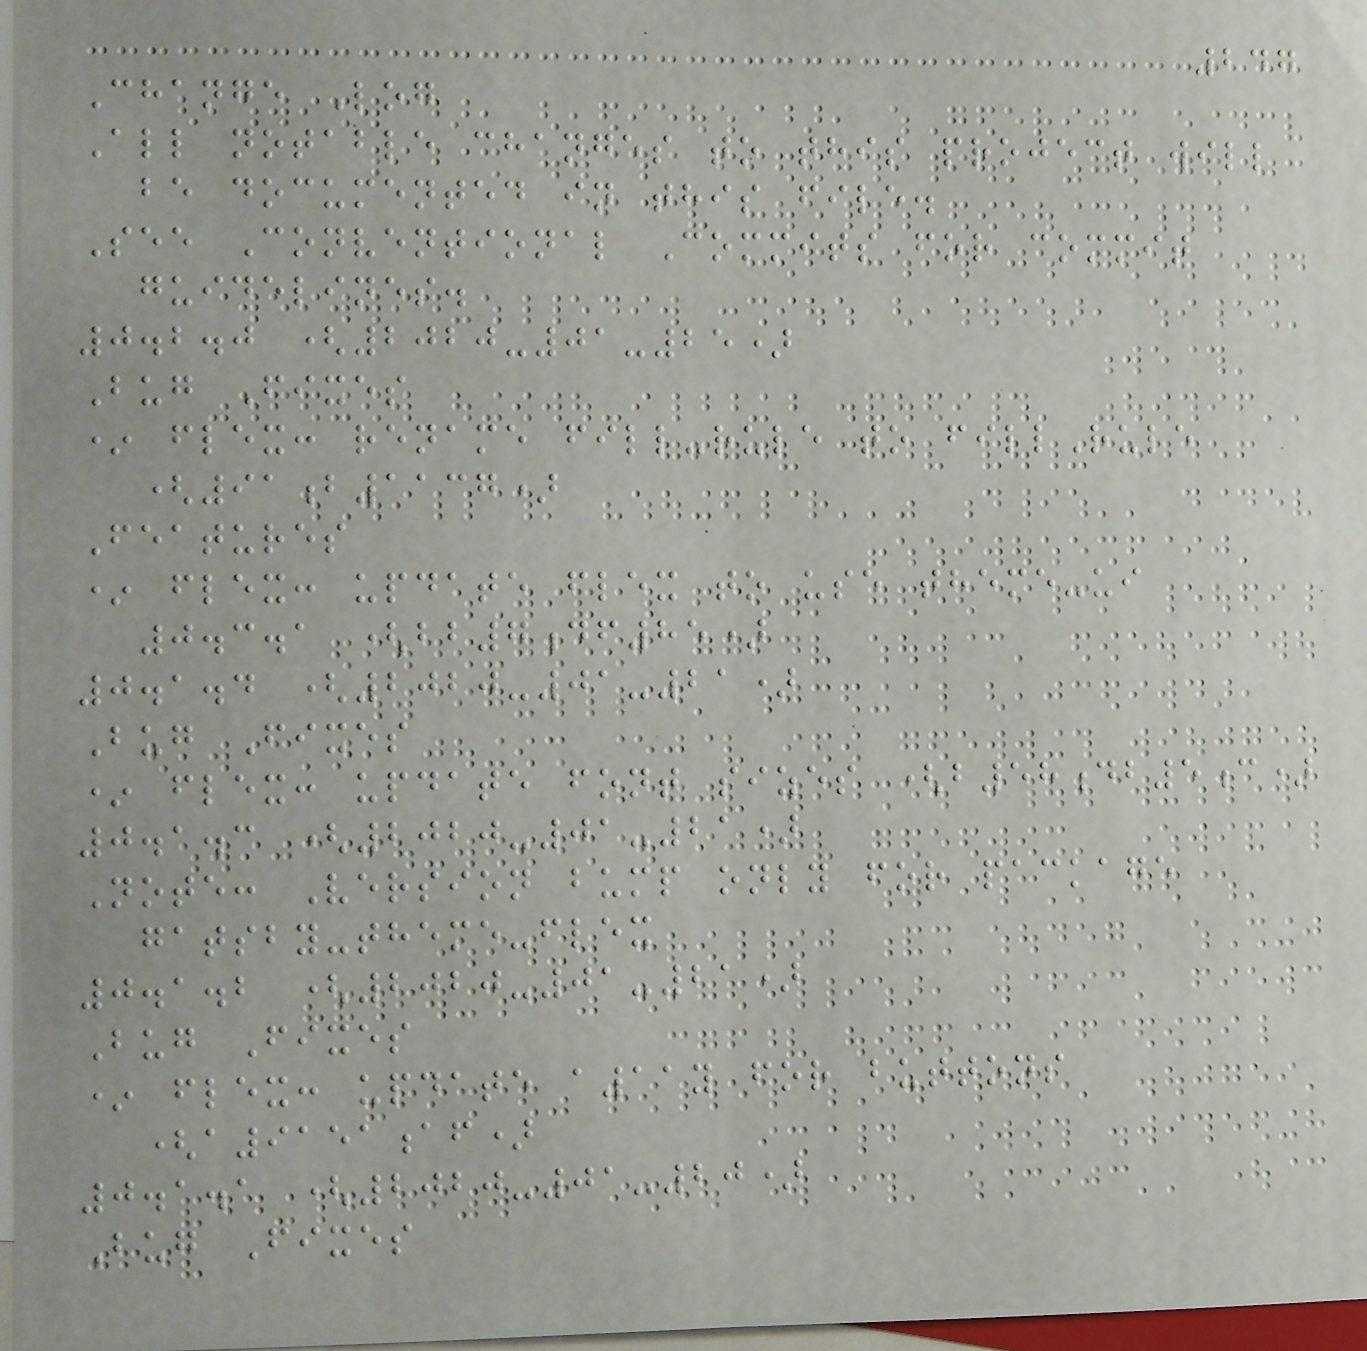247
Change Log
All notable changes to this project will
be documented in this file.
See Conventional Commits for commit
guidelines.
0.2.0 (2020-01-25)
Bug Fixes
* flex: rename fill-rule to fillRule
(91b1137)
Features
* flex: update flex to use theme-ui
0.3.1 (bb7df85)
0.1.4 (2020-01-21)
Bug Fixes
* flex: update font sizes (b58db5c)
0.1.3 (2020-01-21)
Note: Version bump only for package
gatsby-theme-flex
0.1.2 (2020-01-21)
Bug Fixes
* flex: update a11y for buttons
(a9151af)
0.1.1 (2020-01-20)
Bug Fixes
